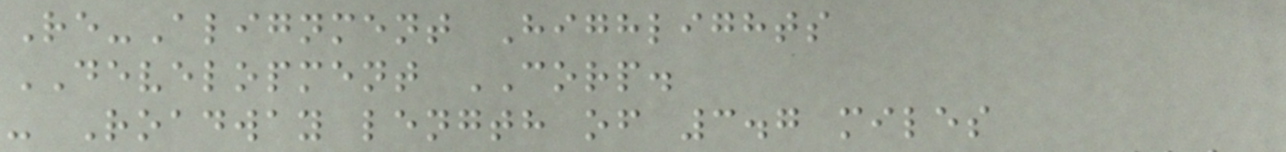Re-Alignment Highlights
DEVELOPMENT CORP.
- Roadway length of 3.7 miles
